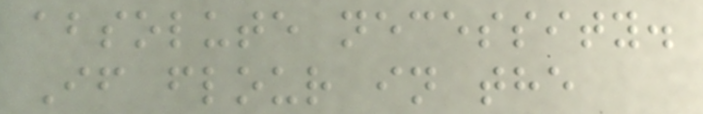absolute necessity.
If flour in the
